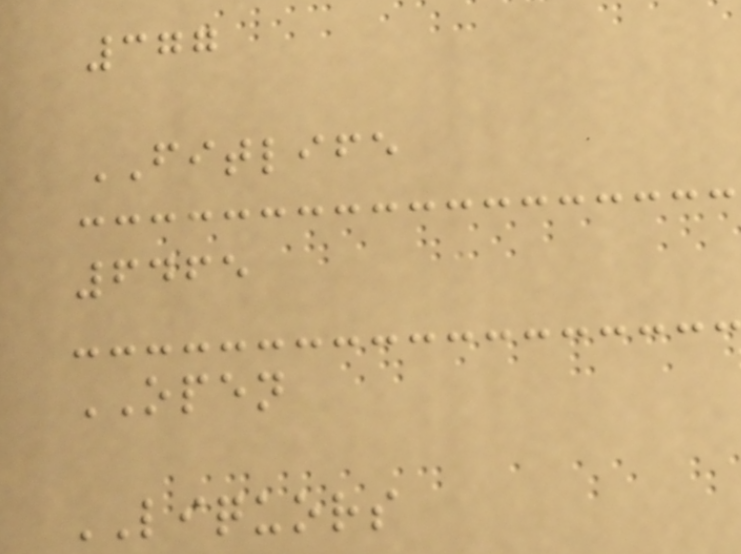377
FITLIFE
6465
OPEN
LIQUORS
